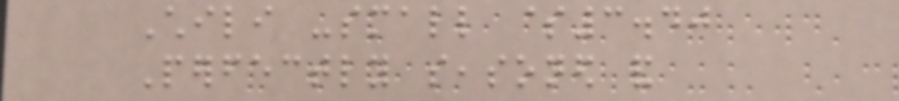Chili -small $3.40
Perfectly seasoned and
